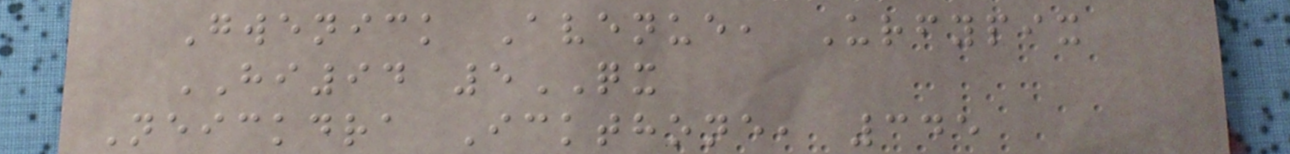Gwenick Avenue, Urfypix
HI94 5QX
Neickdra Ickthone, 345
